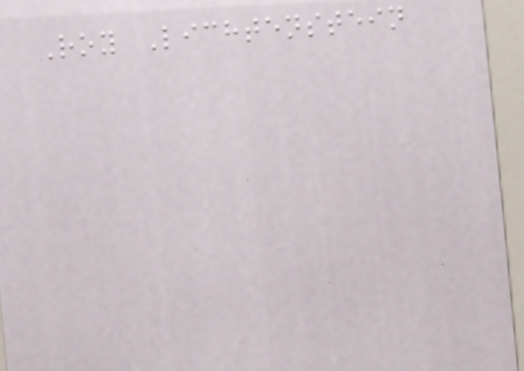Roy Lichtenstein
